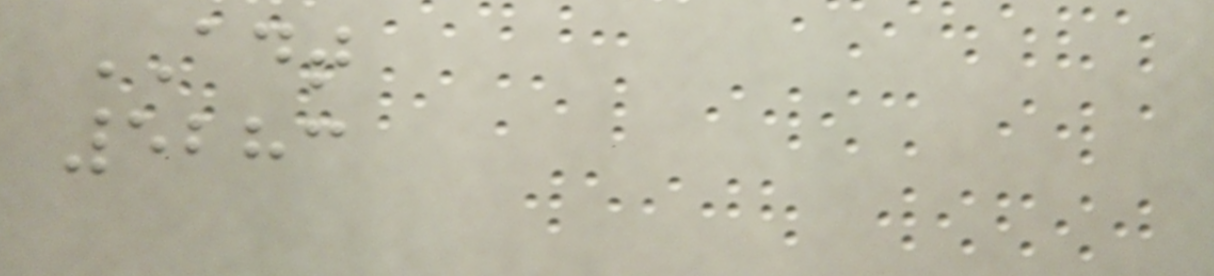ADT
5283
